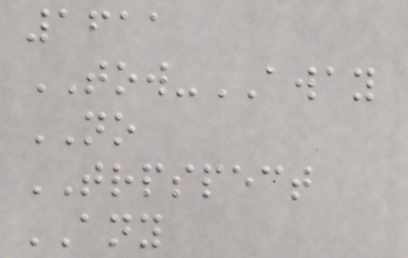1611
TOW-AWAY
NO
TRPSPECT
ANY
